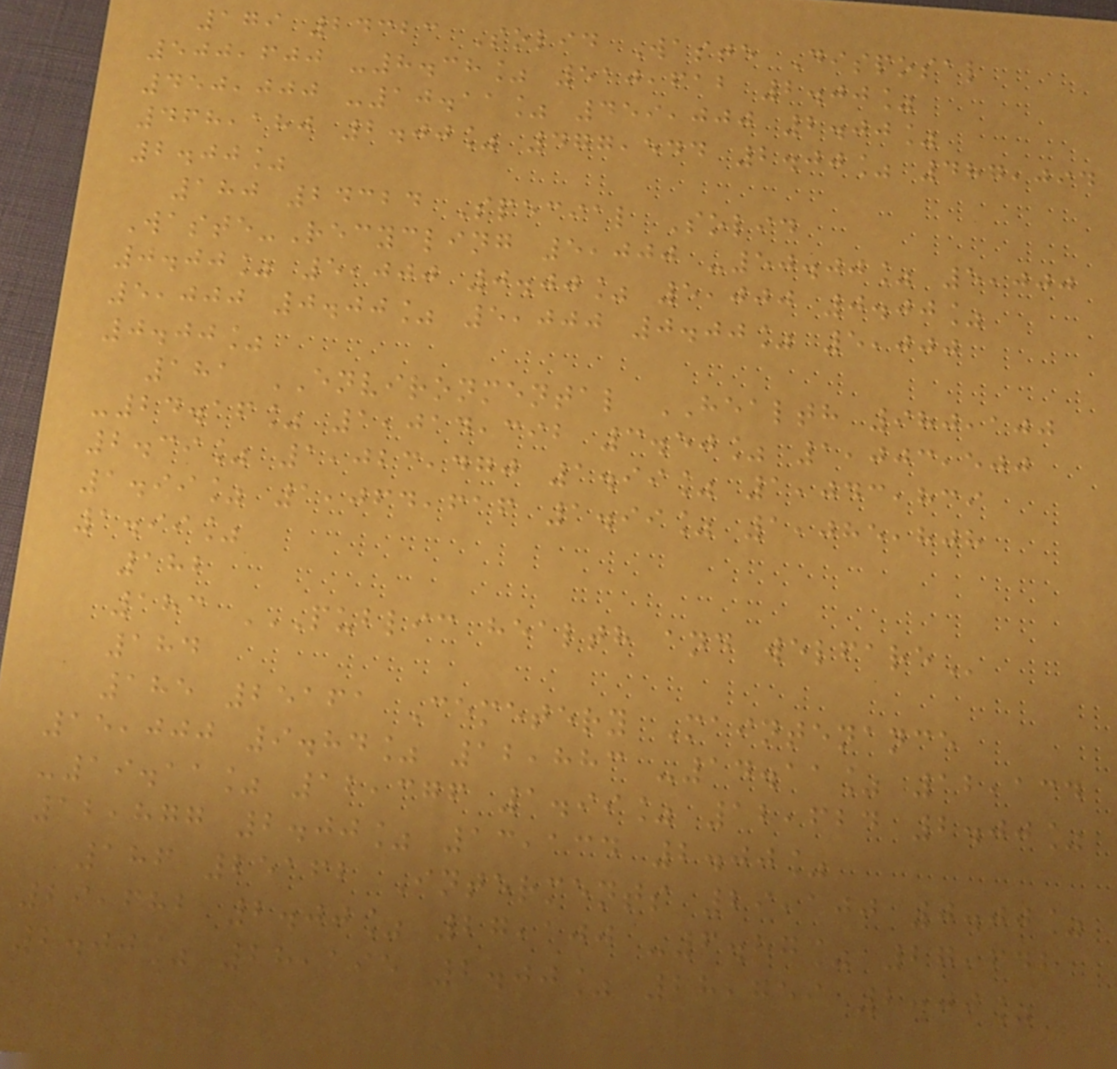179 24323 Solid Waste Disposal
500,600 -8.38% 510,612 2.00%
450,000 -10.11% 459,000 2.00%
468,180 2.00% 477,544 2.00% 487,094
2.00%
180 24324 Special Solid
Waste-Recycling 5,000 -50.00% 5,000
0.00% 5,000 0.00% 5,000 0.00%
5,000 0.00% 5,000 0.00% 5,000
0.00%
181 ENVIRONMENTAL HEALTH 980,100
-24.16% 1,014,392 3.50% 1,003,500
2.39% 1,023,470 1.99% 1,043,839
1.99% 1,064,616 1.99% 1,085,808
1.99%
182
183 PUBLIC HEALTH AND WELFARE
184
185 25161 Cemetery Maintenance
15,000 9.84% 12,883 -14.11% 12,134
-19.11% 12,376 1.99% 12,624 2.00%
12,877 2.00% 13,134 2.00%
186 25162 Interments 29,100 0.00%
29,682 2.00% 27,100 -6.87% 27,642
2.00% 28,195 2.00% 28,759 2.00%
